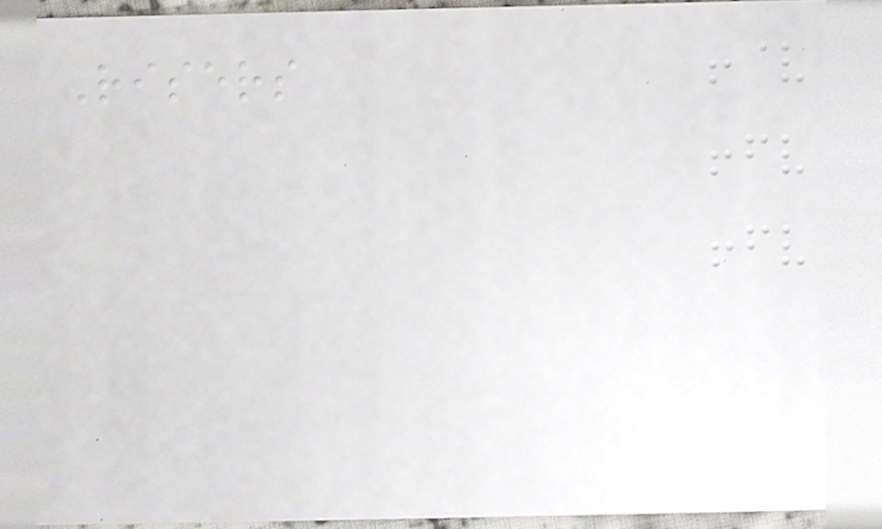Risers
